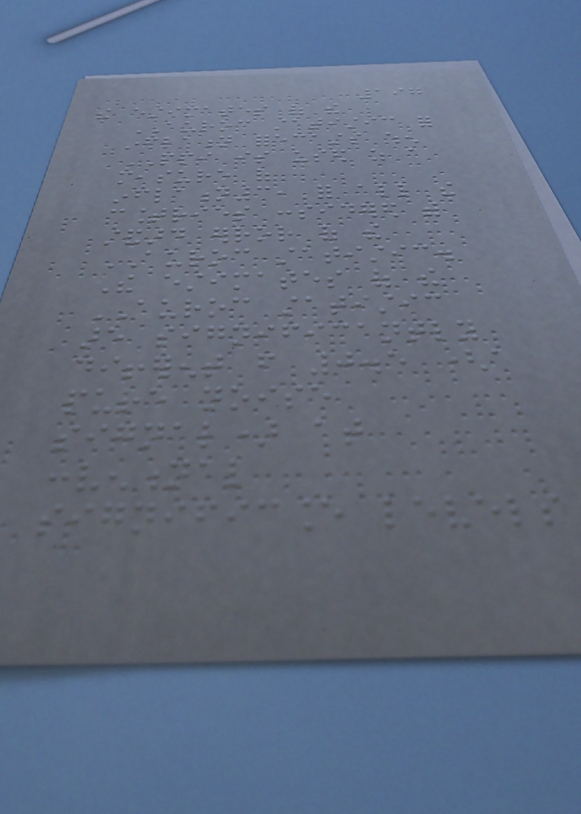197
the estimates of the
AUROC statistic for
inflation forecasts when
PPI is used as a
measure of
inflation3, for all the
countries considered with
standard error of the
AUROC statistic.
The estimates of the
AUROC statistic
are significantly
different from 0.5 (a
pure noise
signal) at
conventional
significance levels
